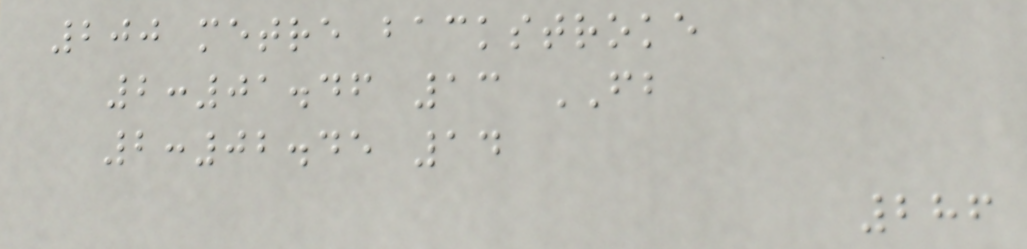200 metre backstroke
2:01.46 13 FB
2:02.45 14
286
